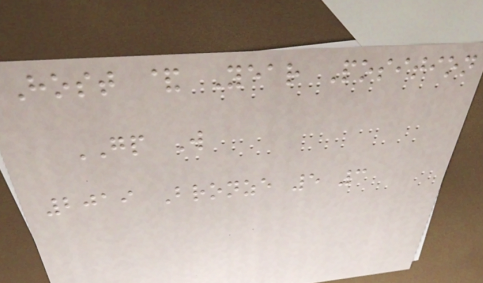Host & Year Position
GP W
2019 Bronze 5 3
